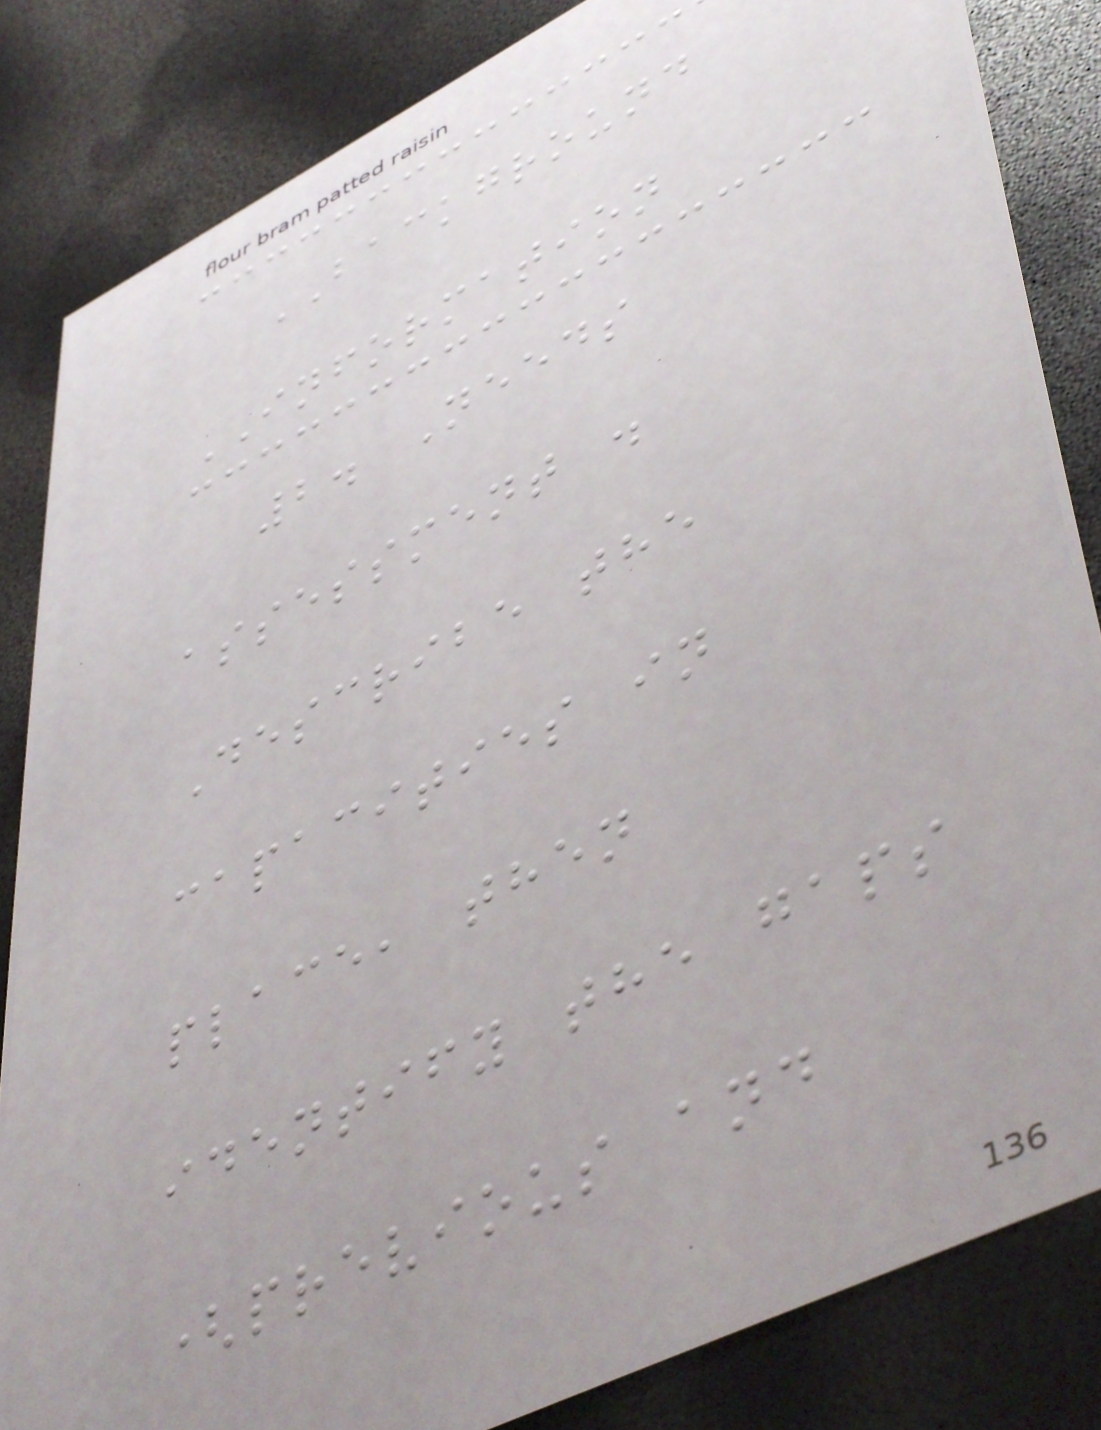BACKGROUND
INFORMATION
2. Needs
assessment .
Describe the
capacities in
place, then
identify the gaps
(previous and
